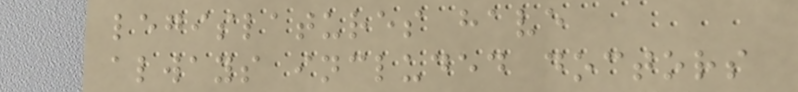legislatures have
always included doctors
